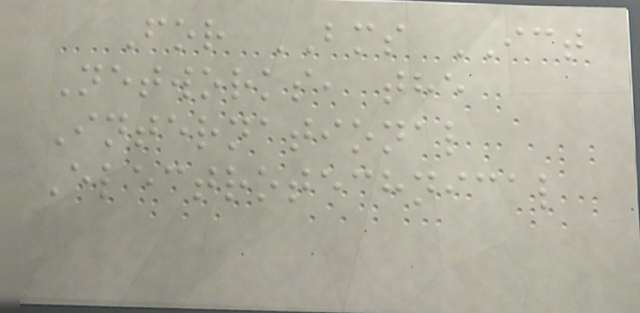For BMS ICT
Networks, the
International
Electrotechnical
